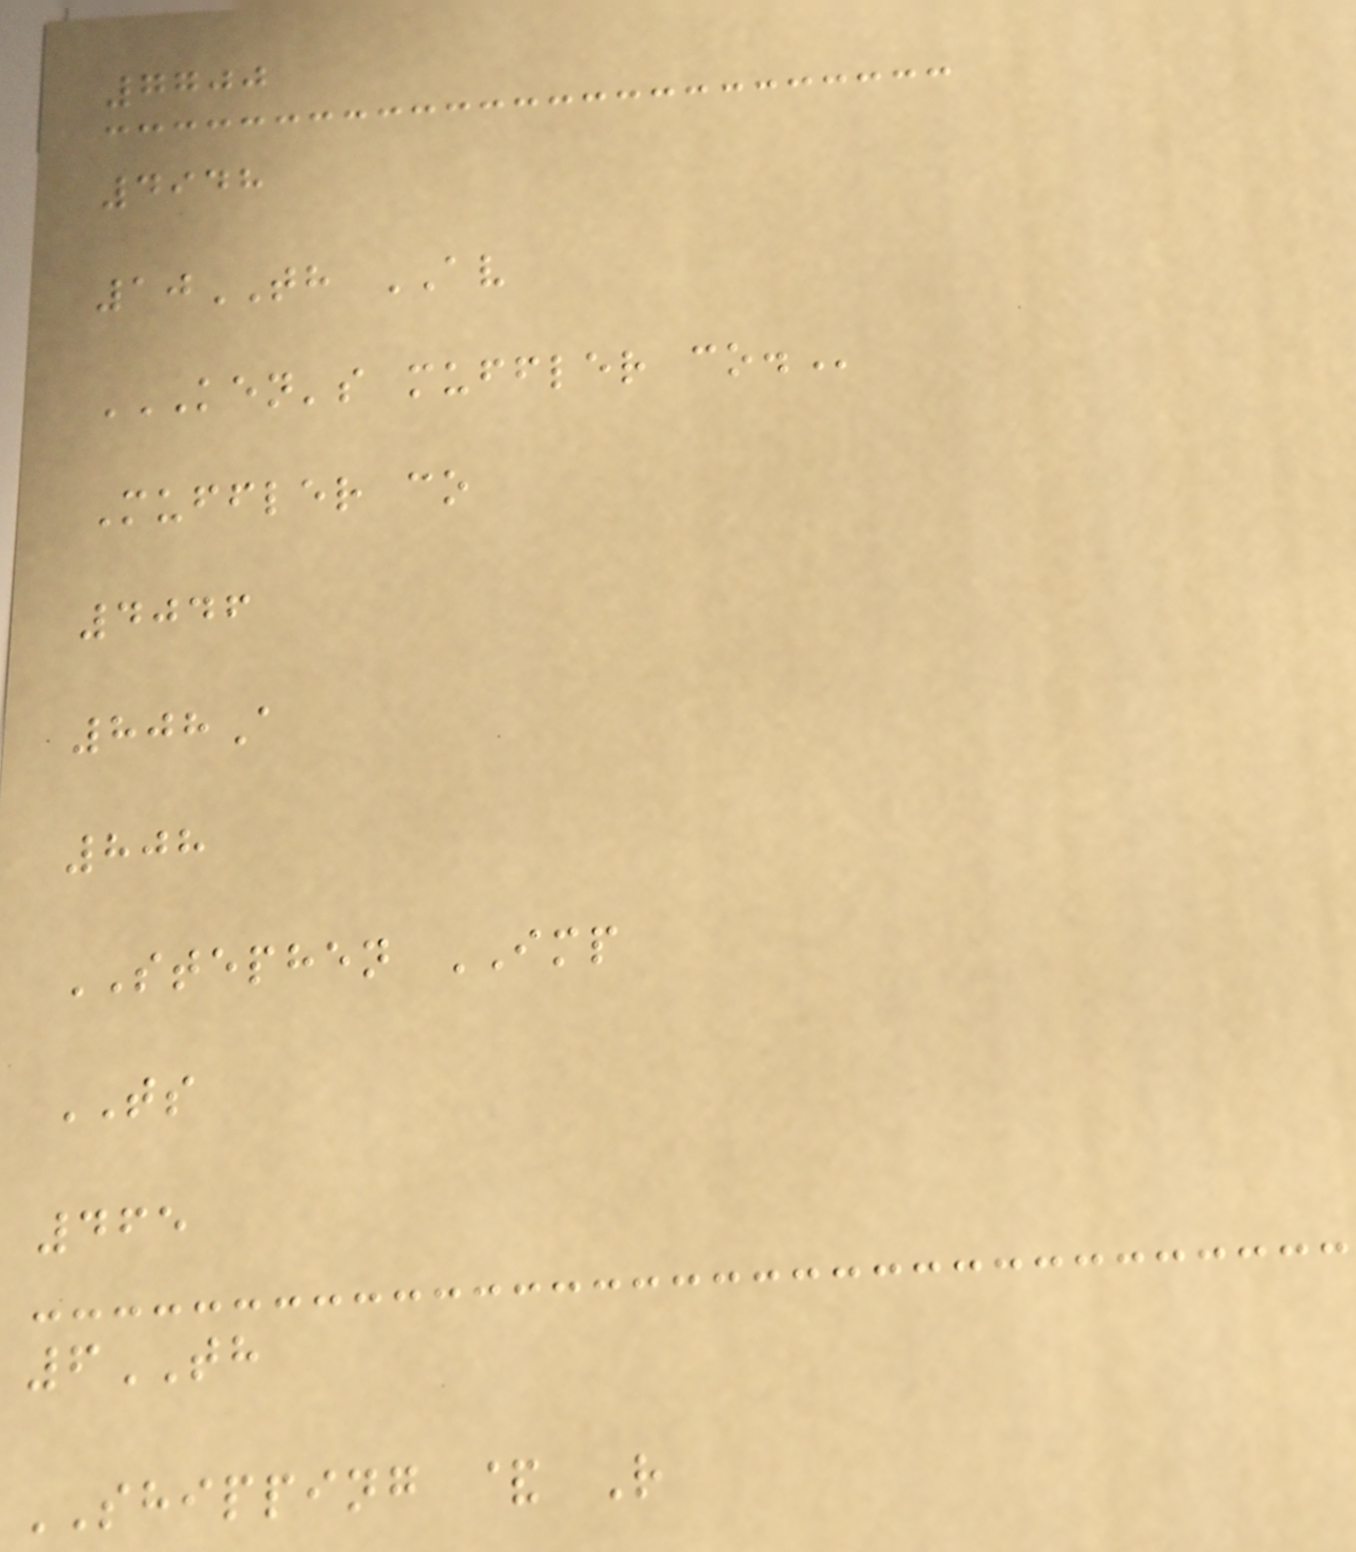7700
4948
10TH AV
KEN'S MUFFLER CO.
Muffler co
4046
808A
808
STEPHEN IMP
TS
465
6TH
SHIPPING & R
